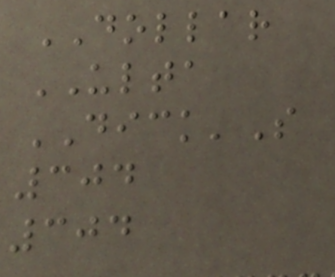DOLLAR
ULTA
DICK'S
304
304
